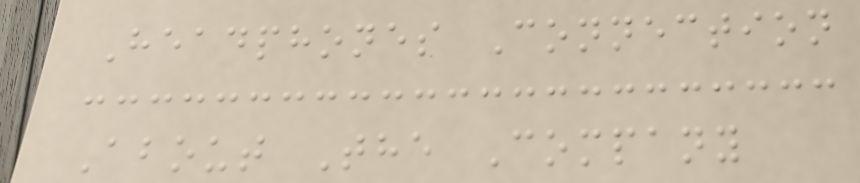Headphones Connection
About The Company
